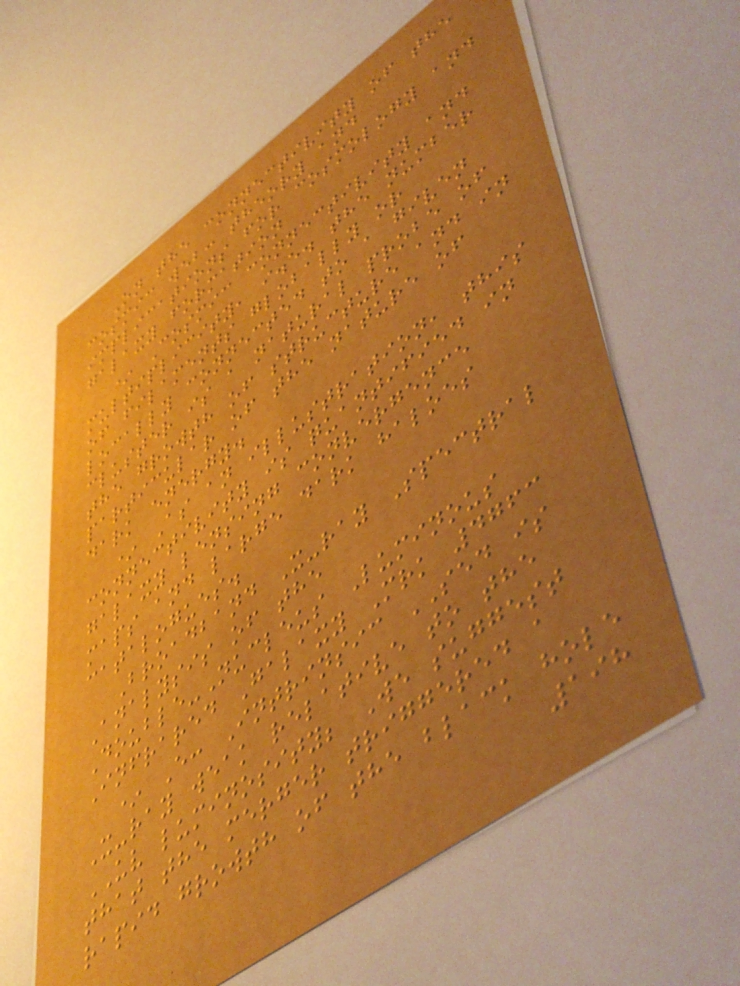On the connectivity of the
cosmic web: theory and
implications for cosmology and
galaxy formation
* Cosmic connectivity and
multiplicity, i.e. the number
of filaments globally or
locally connected to a given
cluster is a natural probe of
the growth of structure and in
particular of the nature of
dark energy.
* As an illustration, this
connectivity is quantified in
galaxy lensing convergence
maps and large dark haloes
catalogues.
Broadband X-ray Spectral
Analysis of the
Double-Nucleus Luminous
Infrared Galaxy Mrk 4763
* E: Intrinsic SED is
X-ray weak relative to the
UV luminosity; We suggest
that the merger triggered a
rapid growth of the black hole
198
